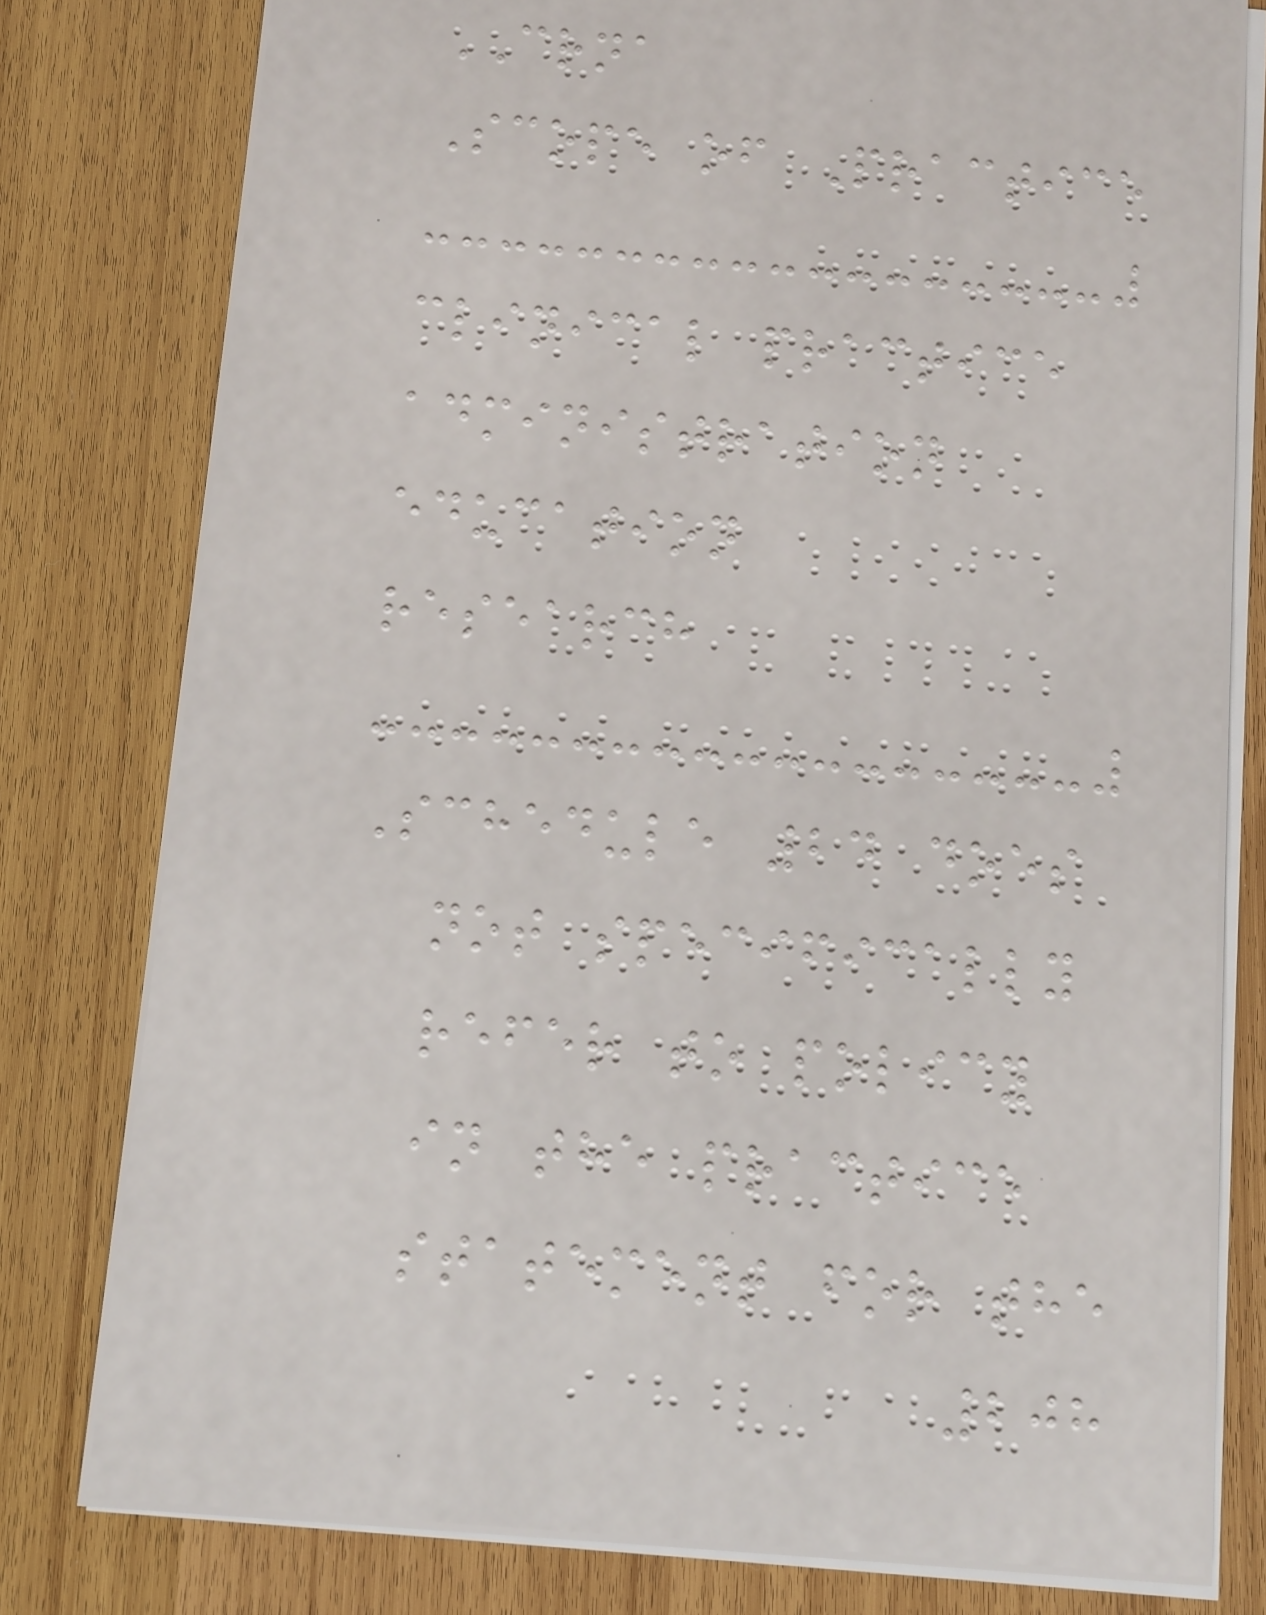CRNA
Scope of Practice
clinical practice
administration
education
research
Schedule 24 does
not specifically
refer to policy
in the practice
statement for the
208
